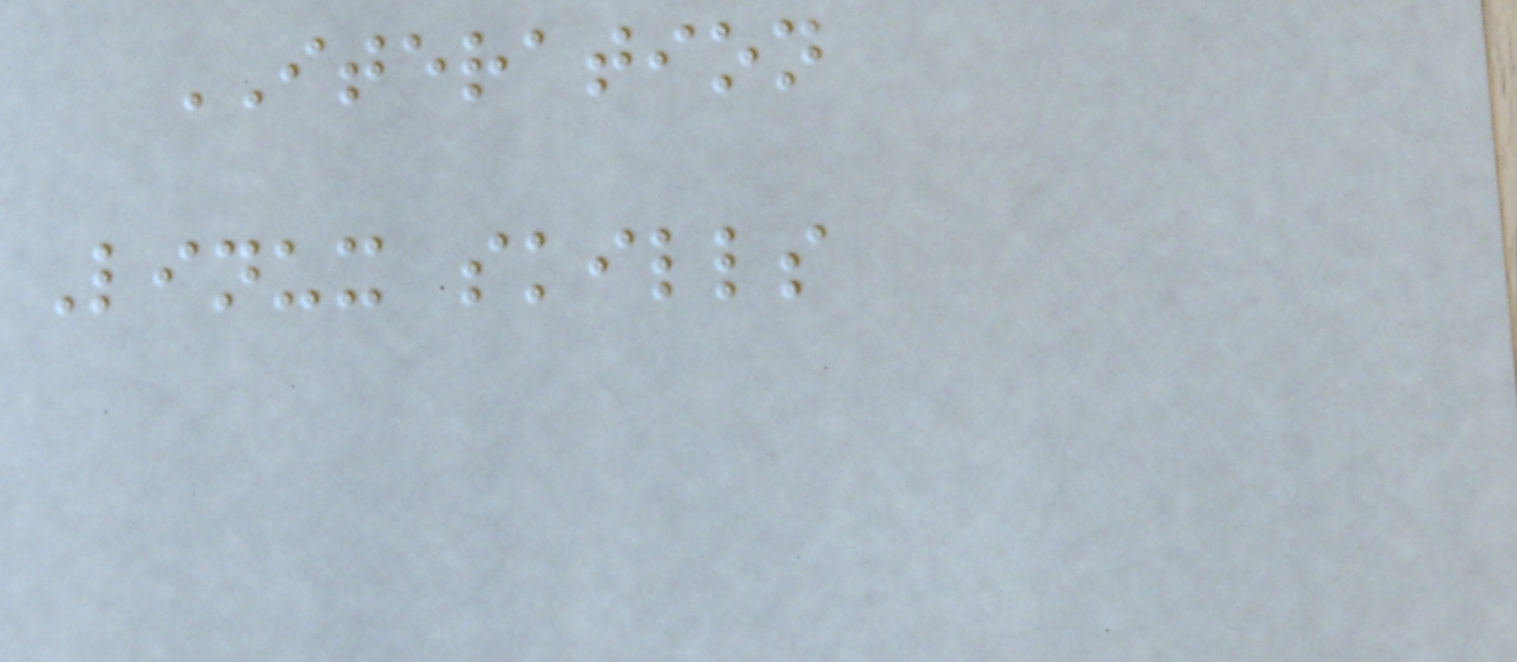ITERATION
Linux skills
